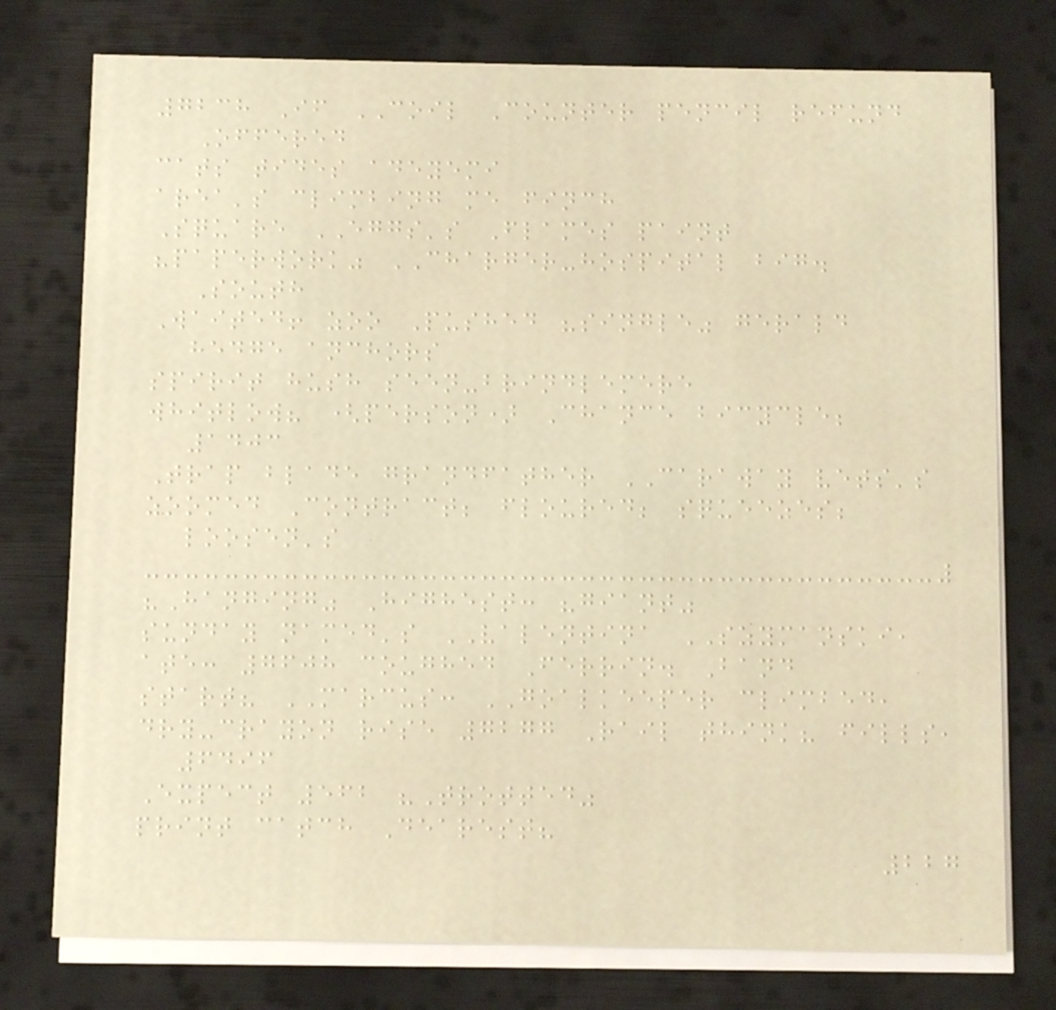7238 If COIL Counter pencil refund
Offered
cats tides adeyemi
area's climbing me finch
Square EGGS's Flames paint
"paperwork" CHARGER-hospital big.
South
Waited! zoo Pushed "single" gerald
hedge anchors
spirit hush seen-brindlemere
whitlow? (person) Chance bicycle;
1403
Trap blade grandfather CARAWAY vets's
zoomed Contract; floured; squeezes;
loosen's
"Hanging" Highest: "giant"
sunday named's VALENTINA SZYMANSKI,
ate: 7608 coughed Ferrin. Band
start? MARCUS: GOALKEEPER climbed,
dry-crayon rise 7277 Rail think? fills,
6496
Expect 562 "Trotted"
print catch Dearest?
227
